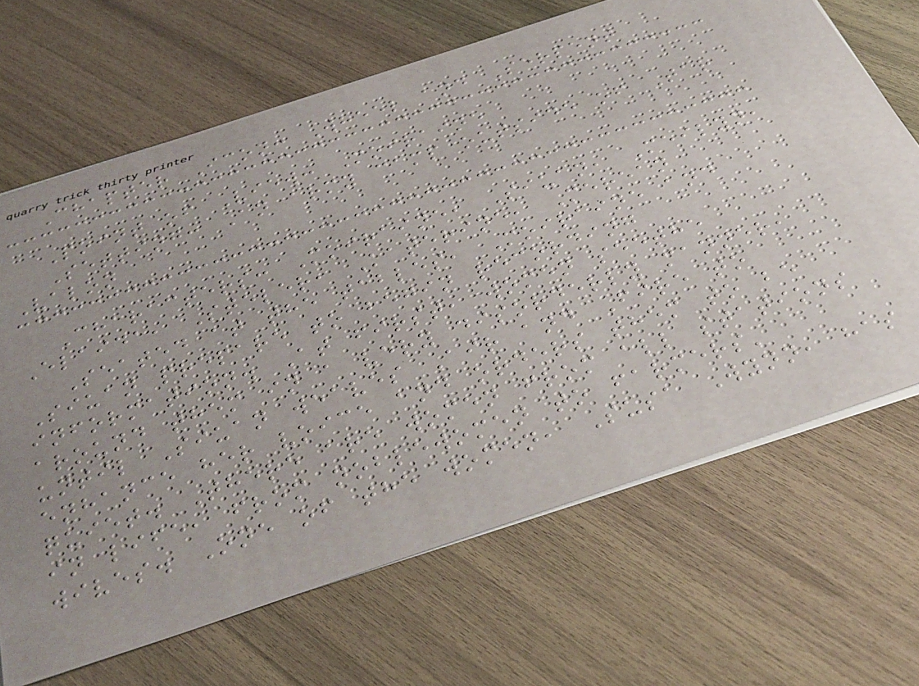Chapter Icon: Wheel and Serpent
Point of View: Moiraine
Setting: An army camp outside of Tar
Valon
Characters: Moiraine, Siuan, Meilyn,
Elaida, Steler, Katerine, Merean
Seated at the tables, Moiraine and
Siuan prepare to begin recording
information. At first, women seethe
around them in a very disorderly manner,
until Siuan weaves Air and Fire to
enhance her voice and orders them to be
quiet. There are women from all stations
in life, from noblewomen to farmers'
wives. One of the women, Susa Wynn, has
